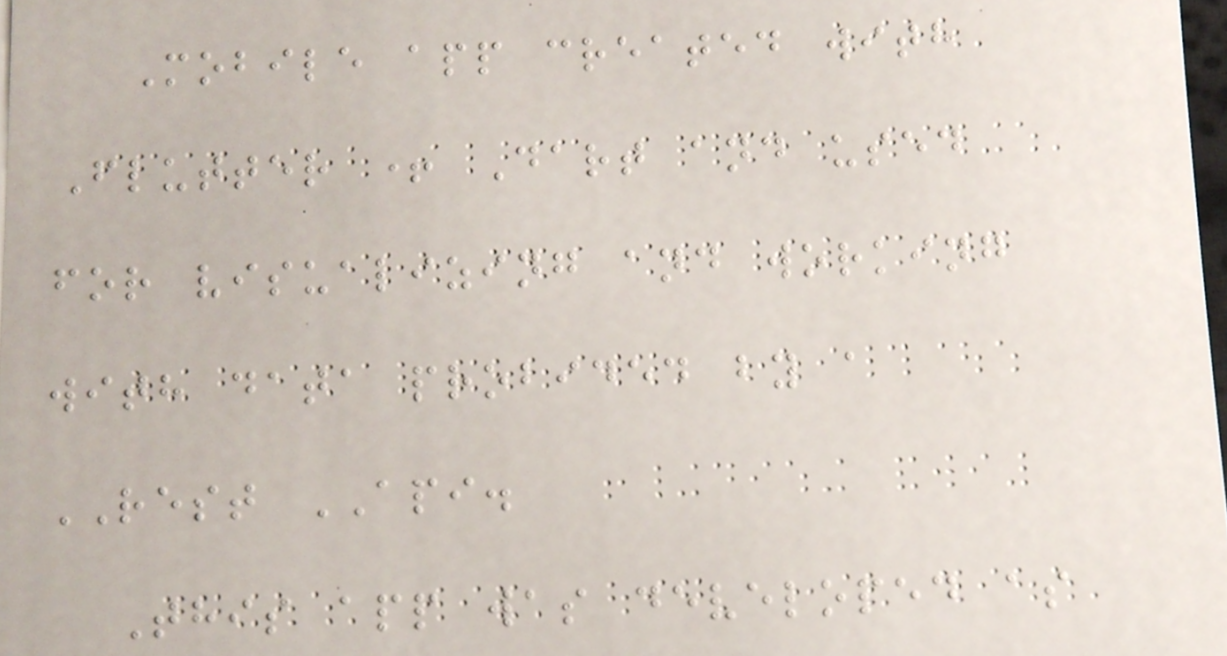Mobile app created with
Flutter + Dart and used
for visualizing and working
with data probided by a
REST API.
This app was developed as
